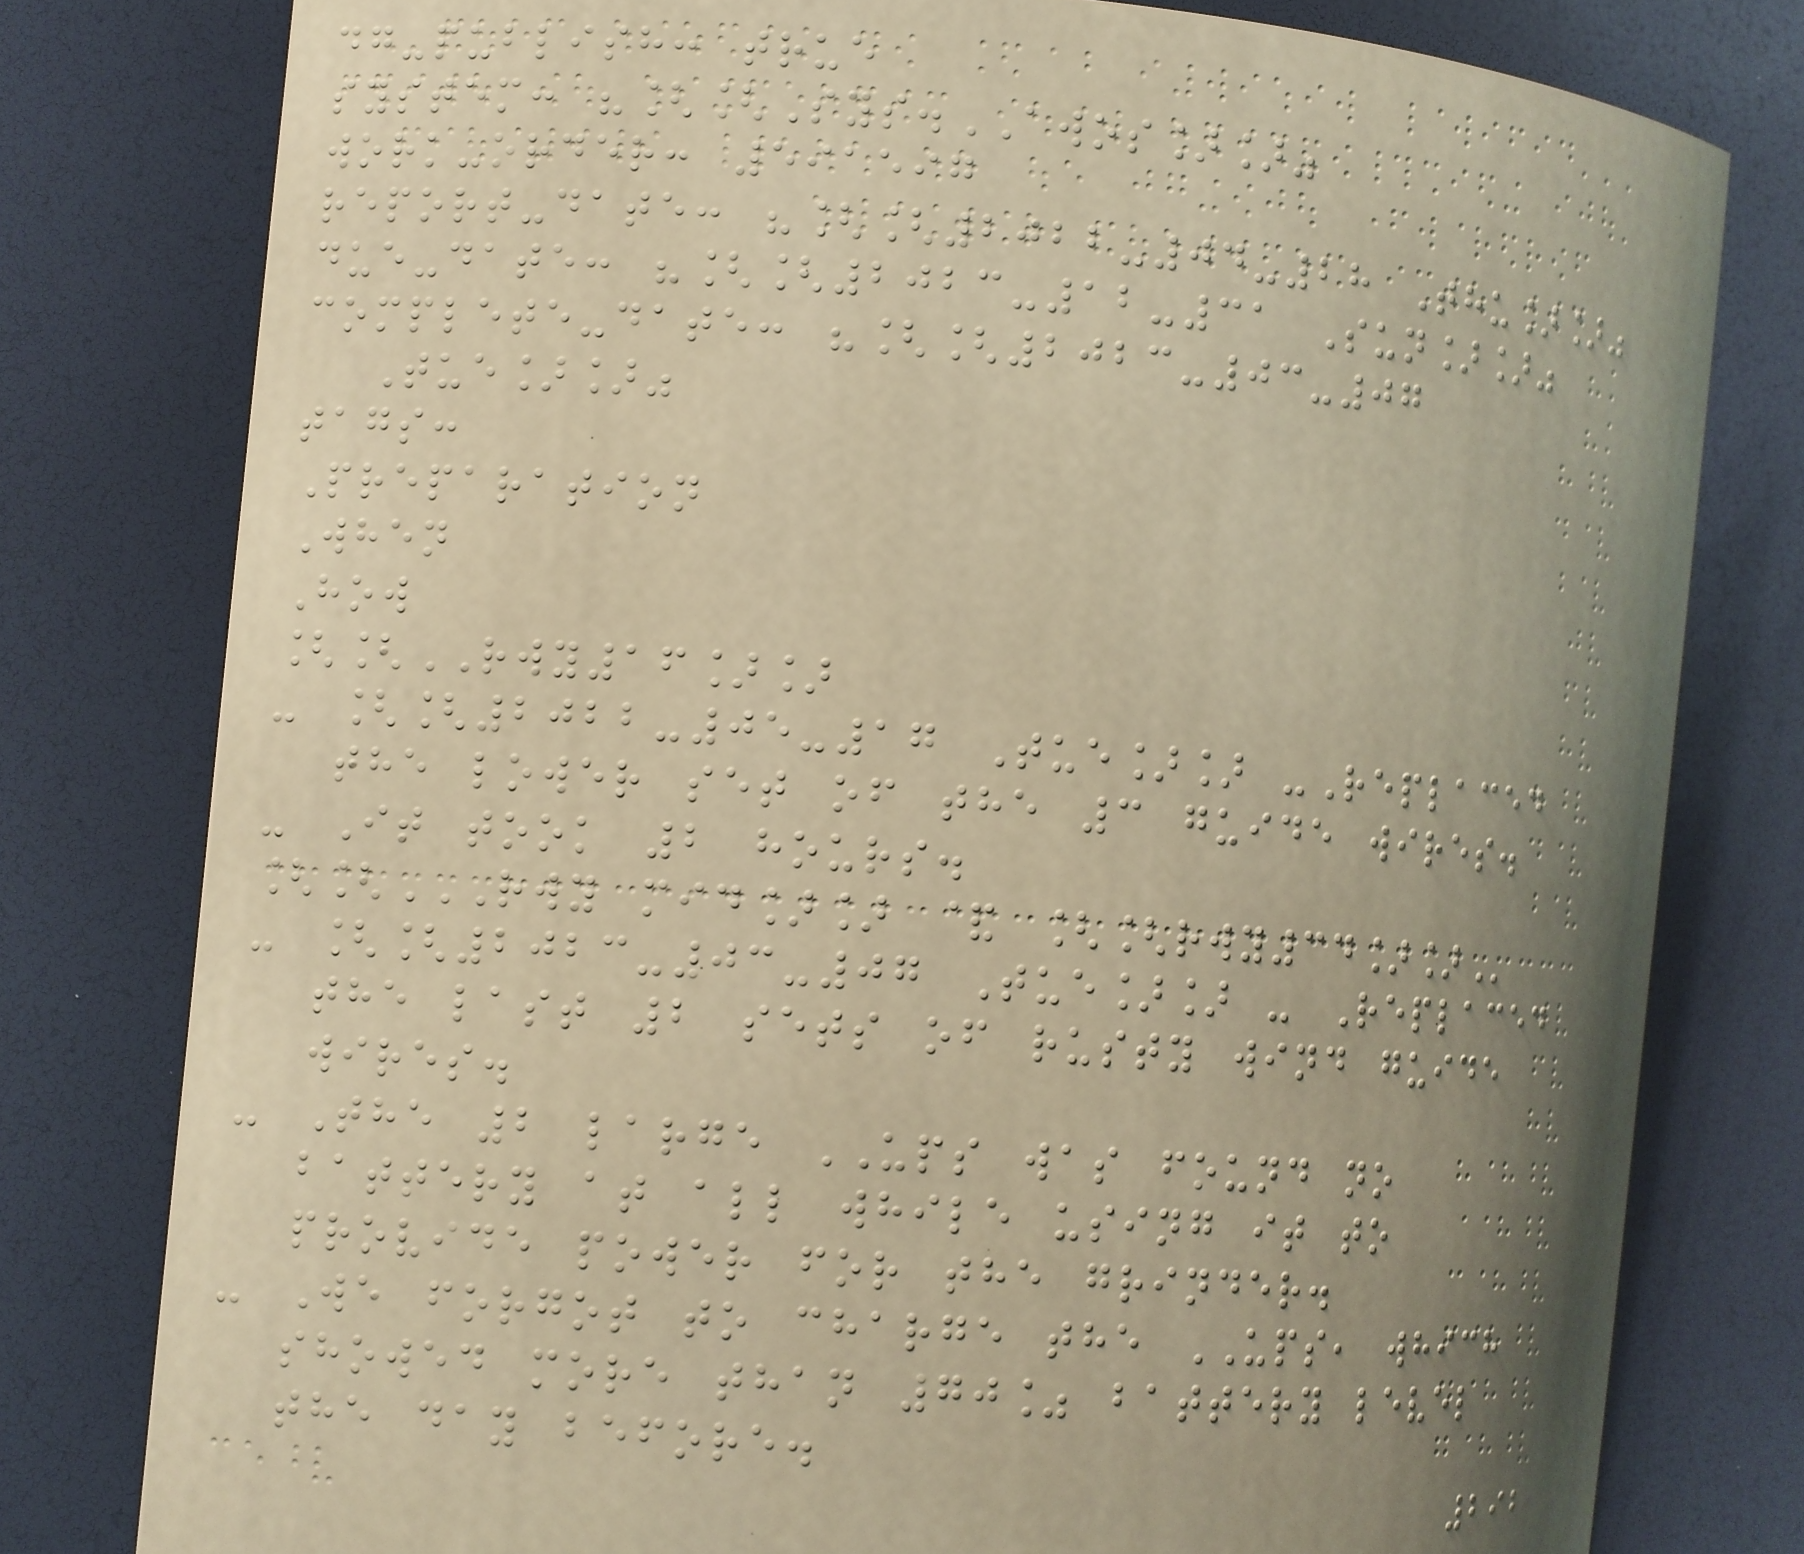dg-publish: true
system: "[[Sys.AWOS]]"
work-order: 591597
report-date: "[[2022-04-28 Thu]]"
due-date: "[[2023-12-31 Sun]]"
complete-date: "[[2023-03-07
Tue]]"
tags:
Preparation
When
How
[[RWY16]]
- [[2022-05-17 Tue]] -Replaced
the lower set of the 3 guide wires.
- It took 2 hours.
[[RWY MID]] & [[RWY34]]
- [[2023-03-07 Tue]] - Replaced
the last 2 sets of rusty wind guide
wires.
- The 2 large UPS was found no
battery at all while using it to
provide power for the grinder.
- We forgot to charge the UPS, which
showed more than 70% battery level
the day before.
292
